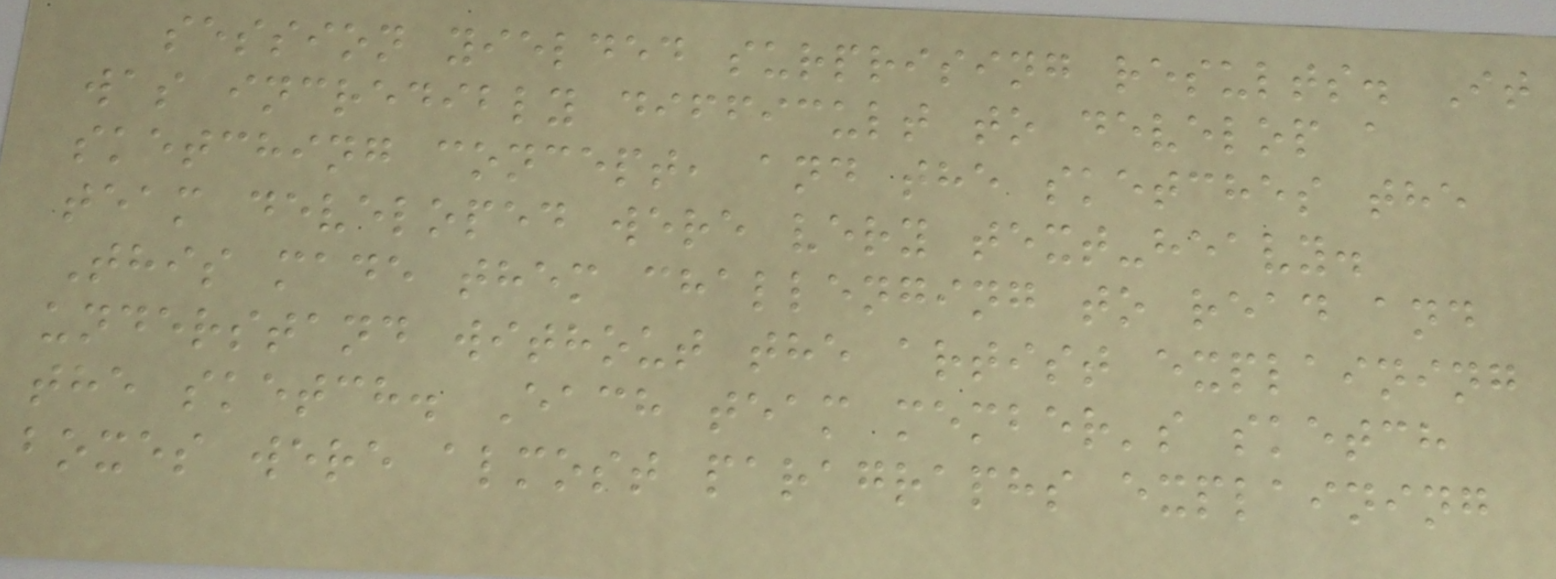session yielded surprising results. It
was incredibly difficult to develop a
sketching concept, and the sketches the
team developed were very text-heavy.
This made them challenging to read and
understand without the artist explaining
the sketch. Each team member's sketch
boxes were almost paragraphs explaining
